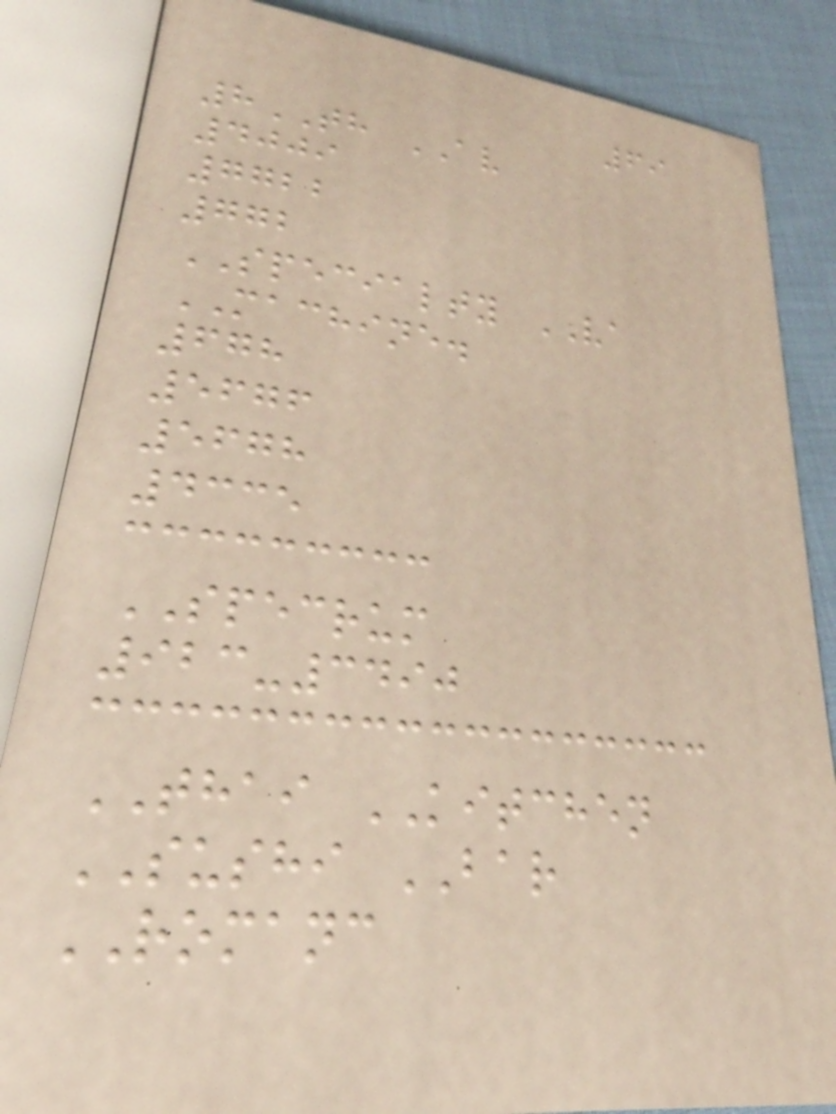69
8TH AV
4009
7722
772
SPECIALTY VA
MACHINE.
678
5676
5678
4335
SPECRUM
923-3490
THAI KITCHEN
SUSHI BAR
ROMANC
